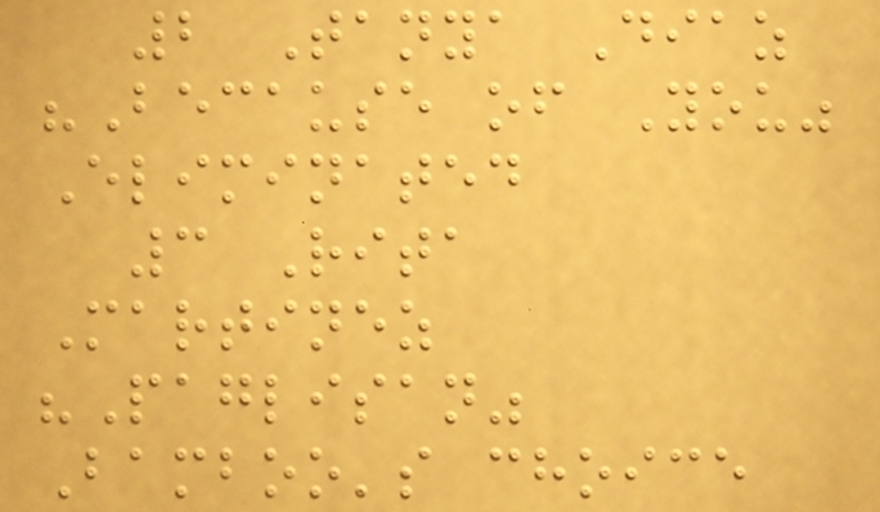2 Tanya Diaz
"Because of You"
Eliminated
3 Rita
Martinez
"Paglisan"
Bamboo's choice
